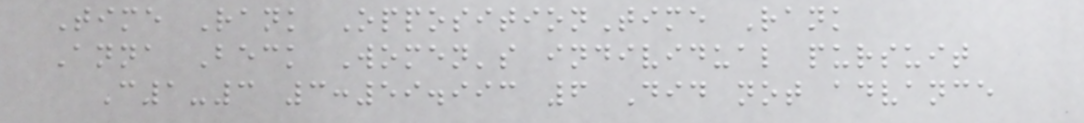Time Rank OppositionTime Rank
Anna Beck Women's individual pursuit
C1-3 3:59.993 6 Did not advance
